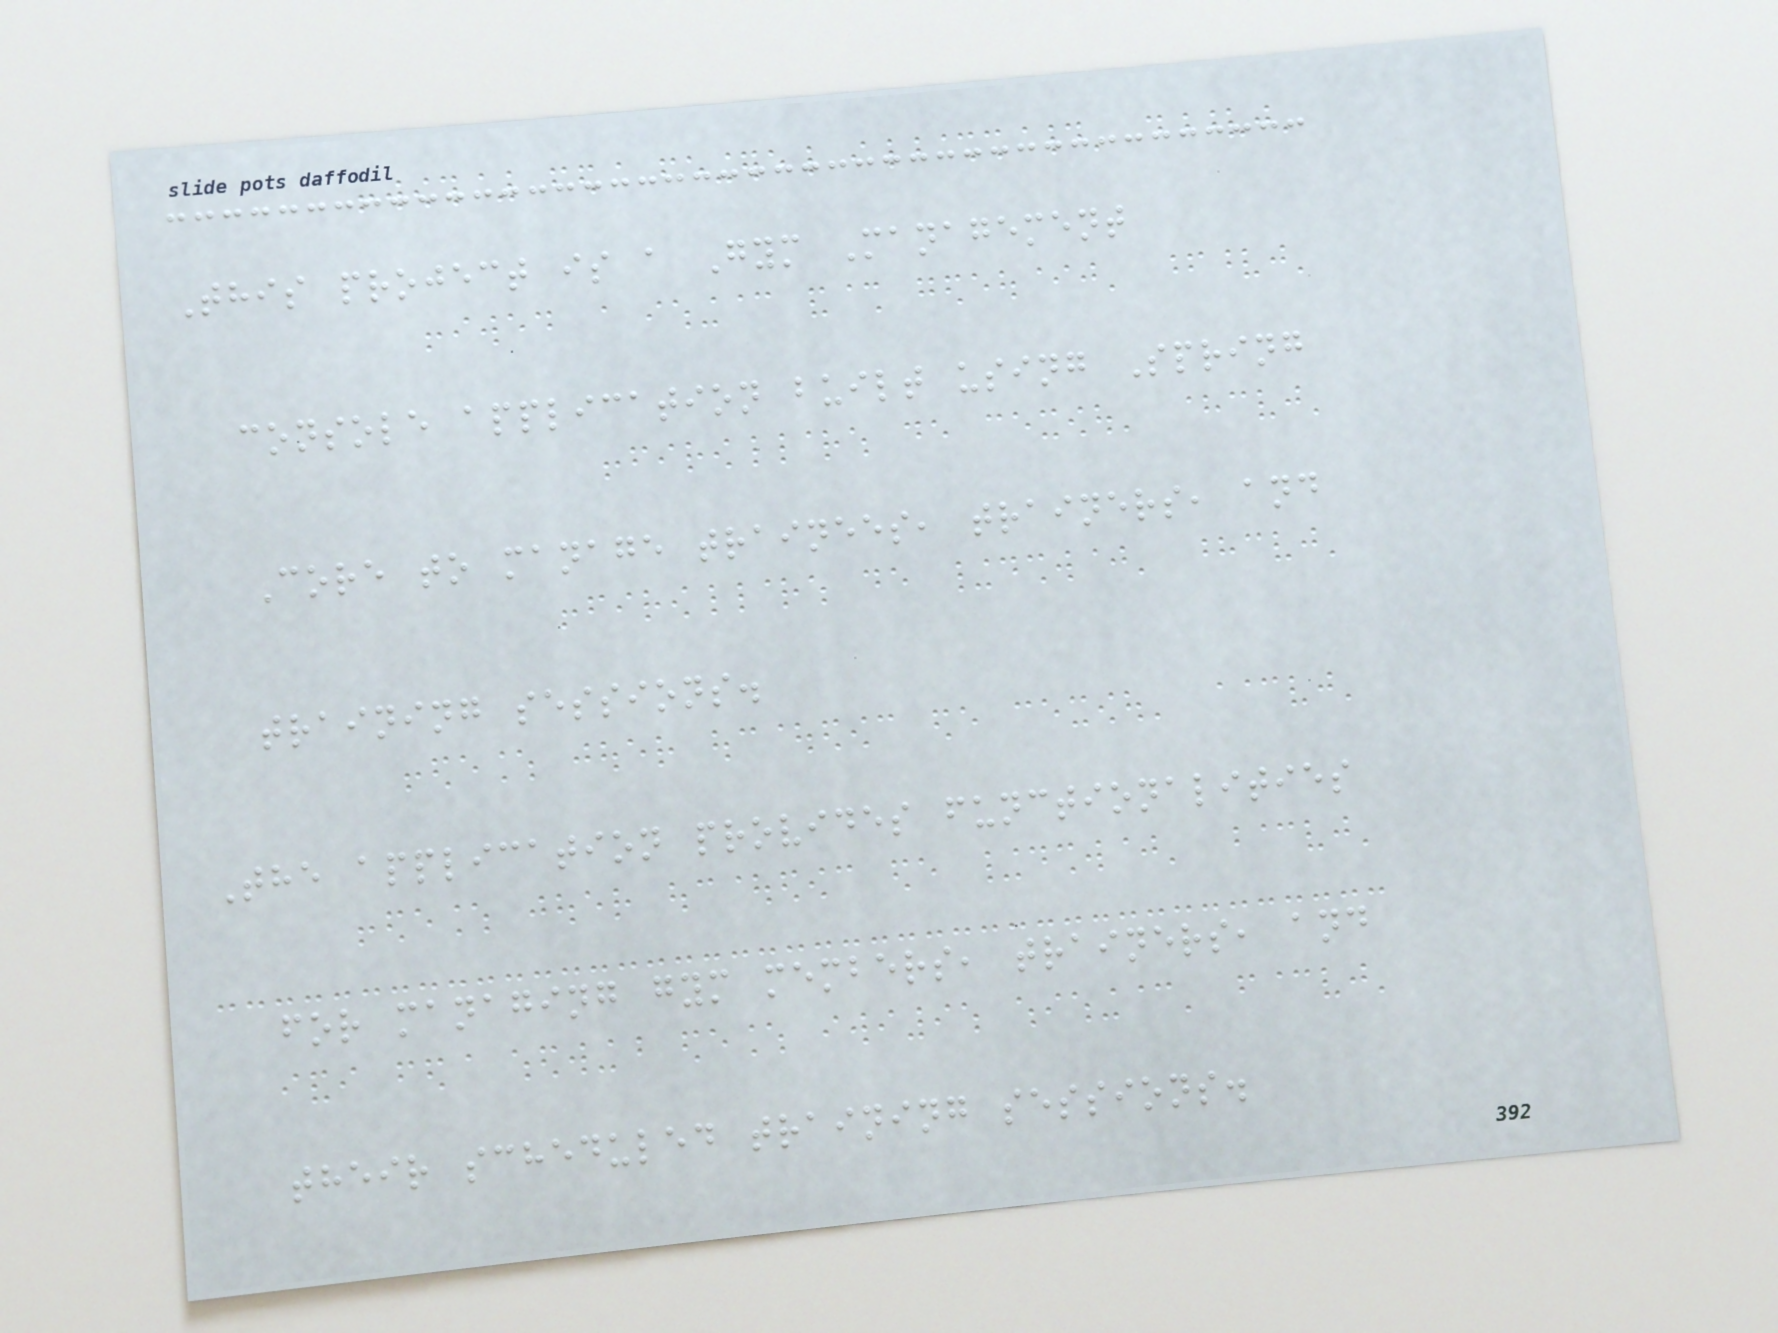This project is a Gym Management
console application built using Spring
Core to manage trainees, trainers, and
training sessions.
The application provides functionalities
for managing gym members, trainers, and
their scheduled training sessions.
